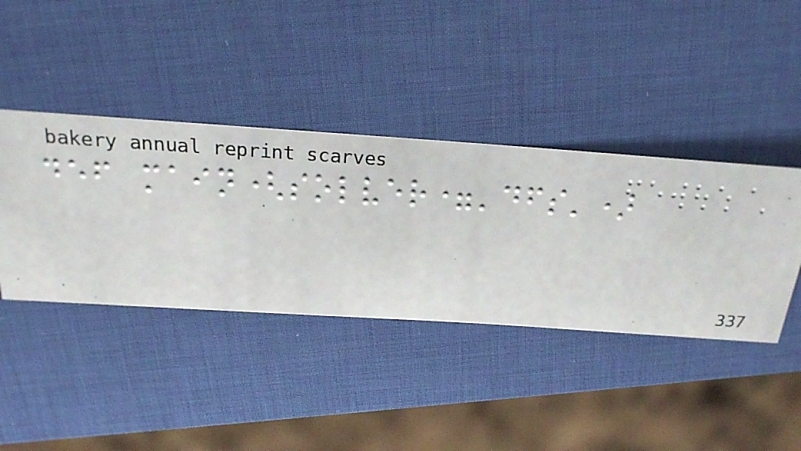def main(solver='dfs')
